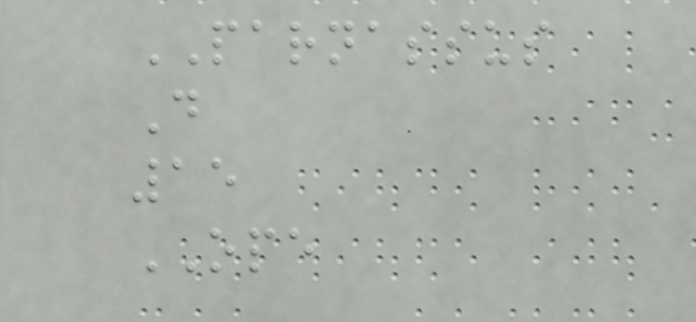PARNASSUS
D
15
OPE
